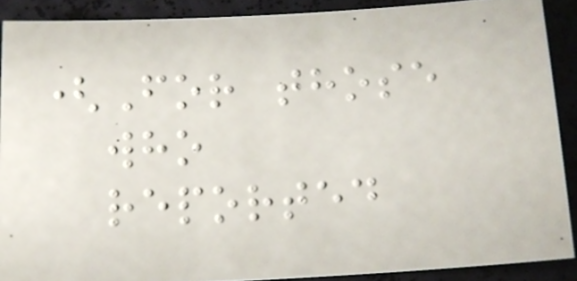(For those
who
reported
